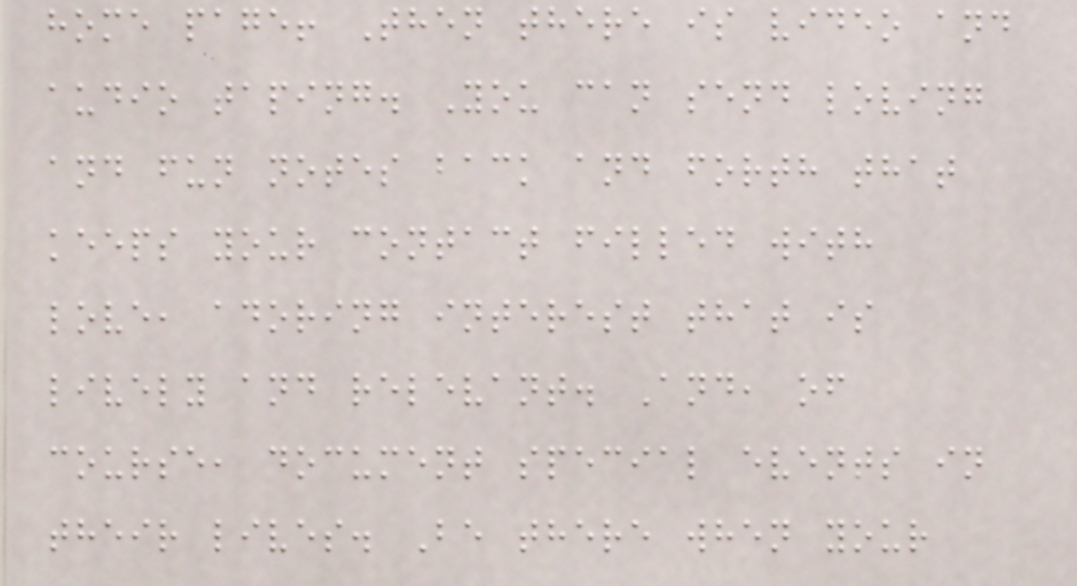home page! Then there is video and
audio taping. You can send loving
and fun notes back and forth that
keeps your contact filled with
love, adoring interest that is
lively and relevant. And, of
course, document special events in
their lives. Be there when your
